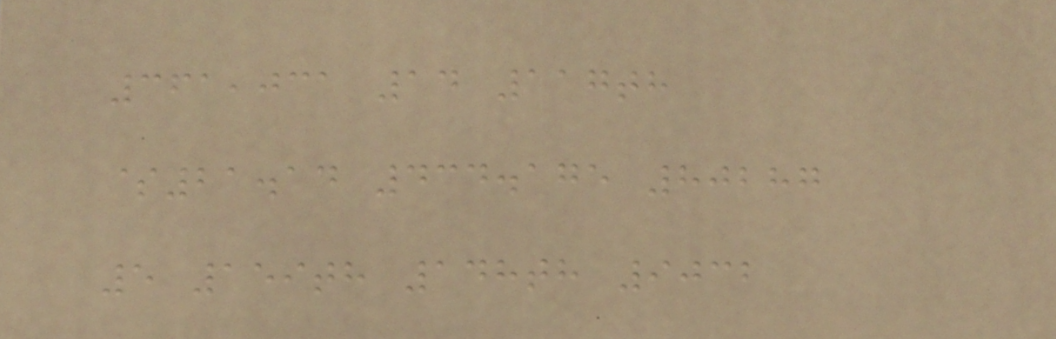361,031 14 117th
$21.14 434.175 80287
5 159th 148th 9032
